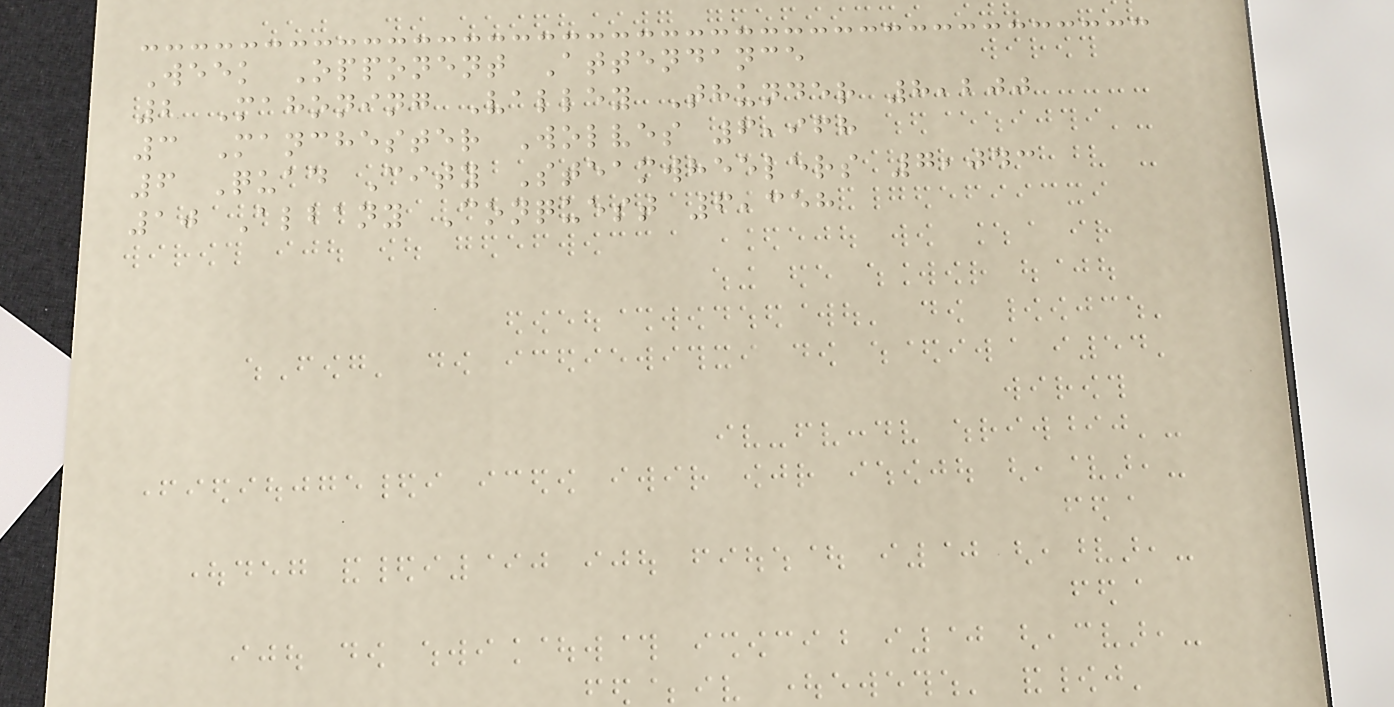Week Opponent Attendance
2 Mahoning Valley Thunder 8,200
3 Manchester Wolves 6,968
6 Quad City Steamwheelers 7,043
10 Albany Conquest 6,358
